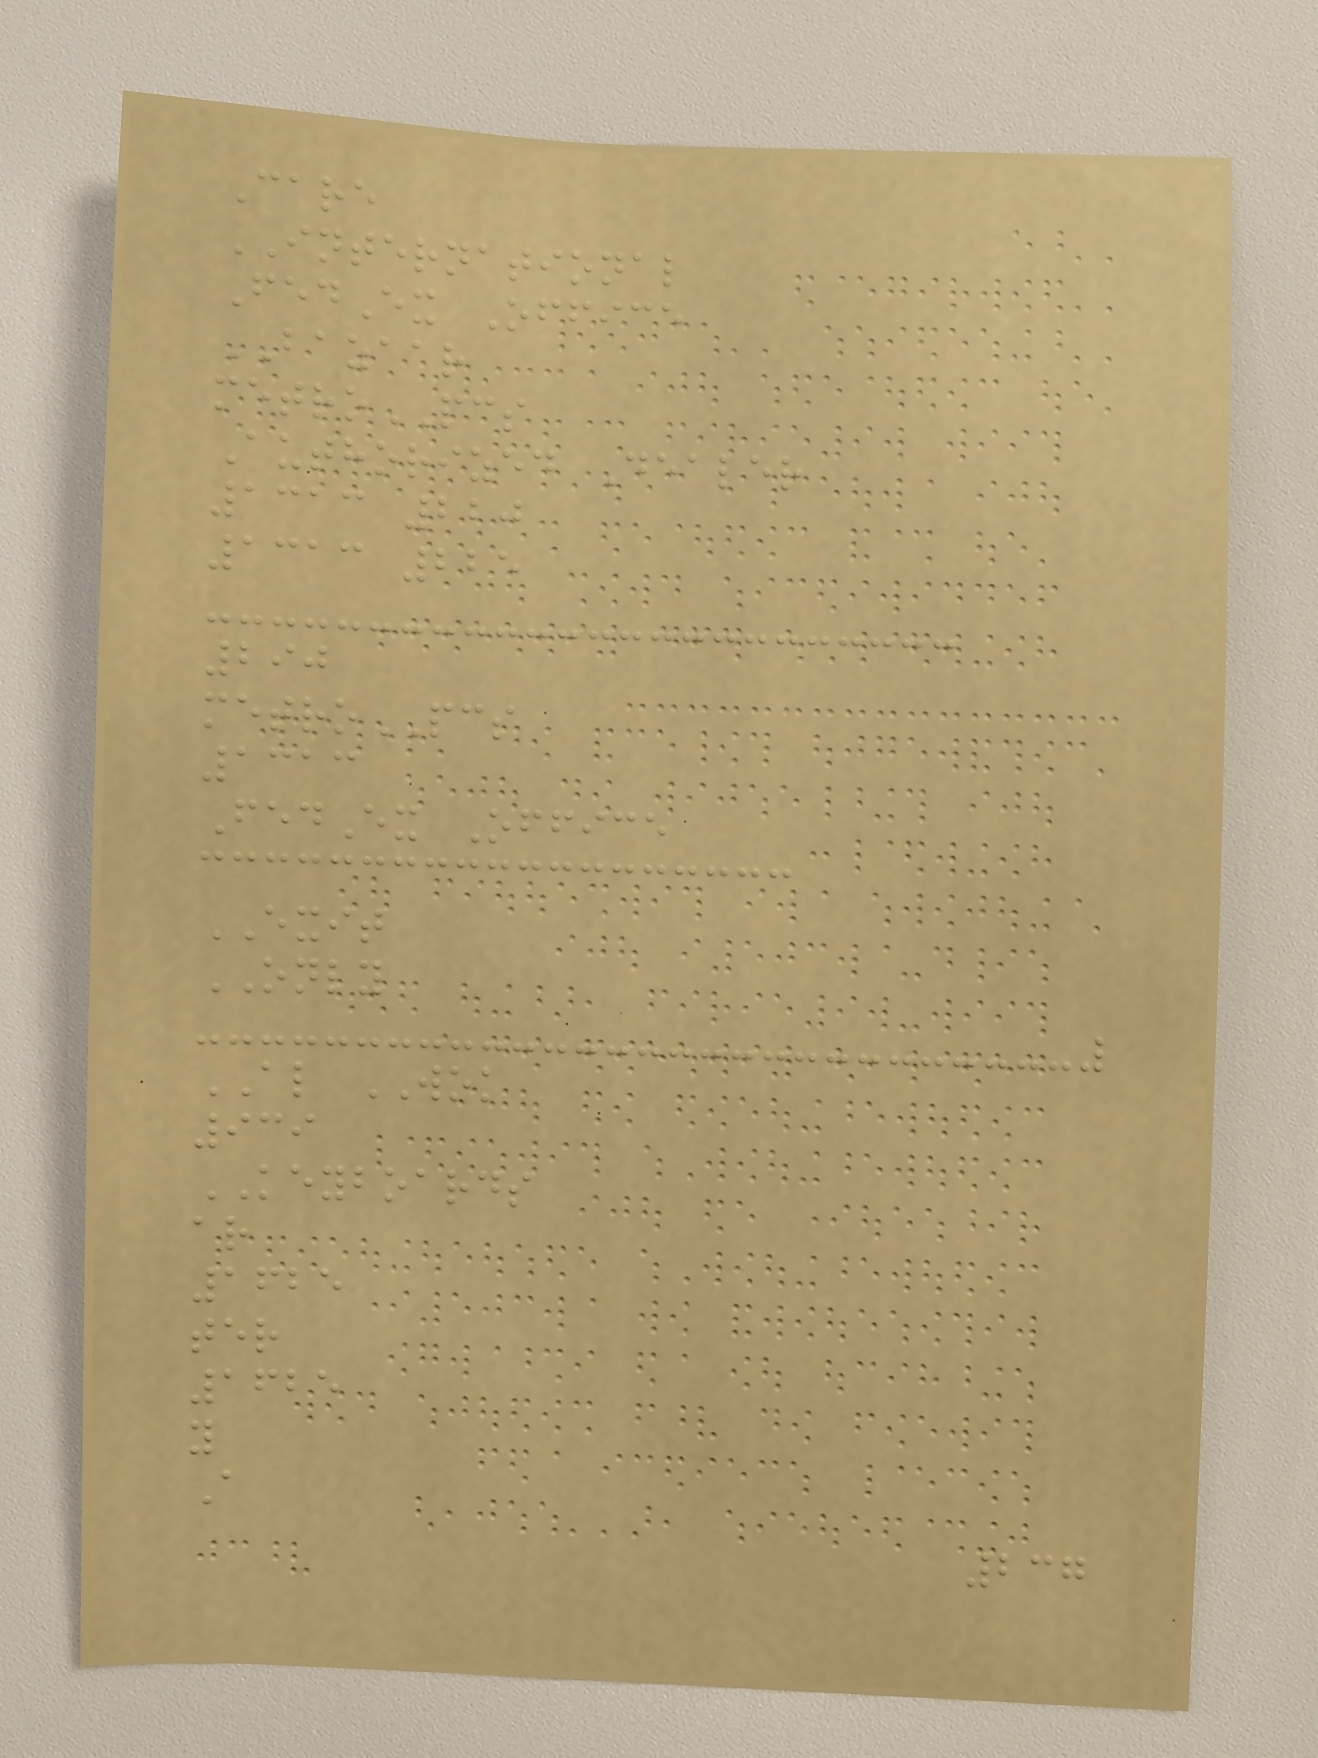Care
INTERNATIONAL
FedEx Office
BAZAAR
metroPCS
Authorized Dealer
1313 220
1313 225
290
metroPCS
1313
FedEx Office
EXIT
ONLY
AL WOK
939
KEYBOARDS
ar
1625
ter
1625
y
A
237
